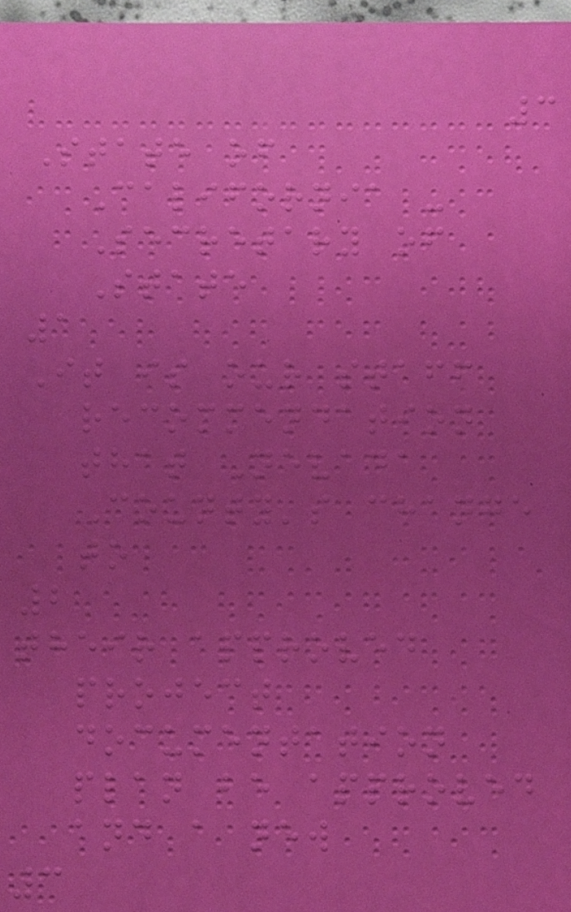3
State of
California -
Secretary of
State
1
It is our staff
recommendation
that Nevada
County's change
to
2
their approved
project
documentation
plan be approved
and a new
3
